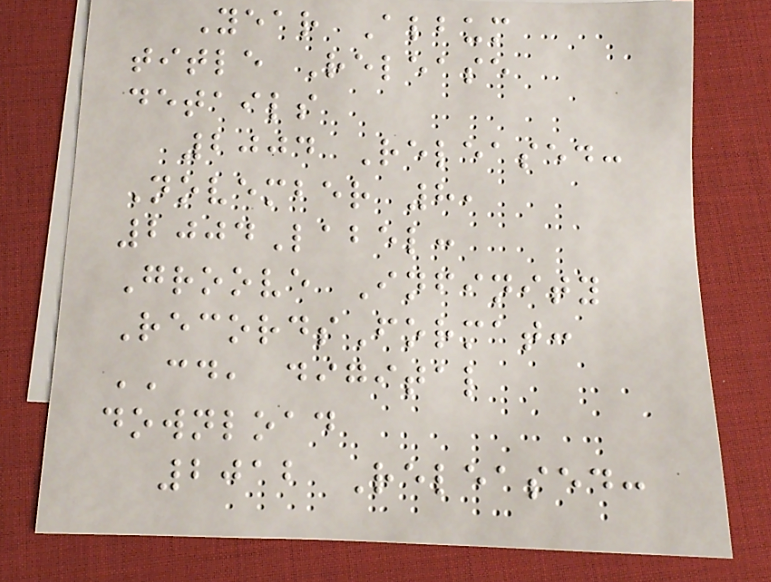Year Album
title Release
details
2004 Released:
November 8,
2004Label:
Groove Infinity
RecordsFormat:
CD, digital
download
2012 Released:
